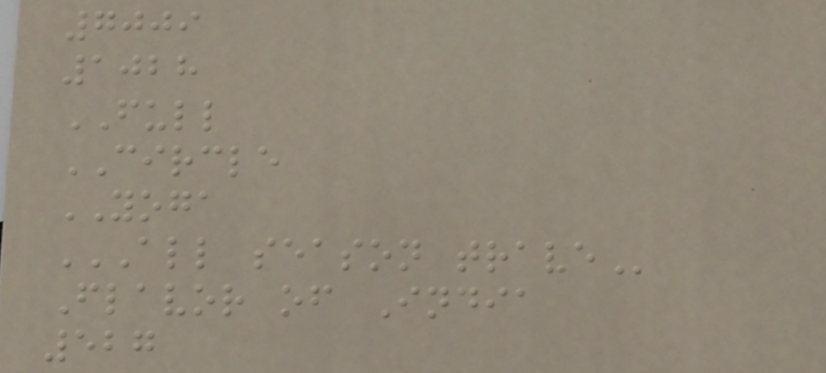7009
1028
FULL
CIRCLE
YOGA
ALL SEASON TRAVE
Flavor of India
527
